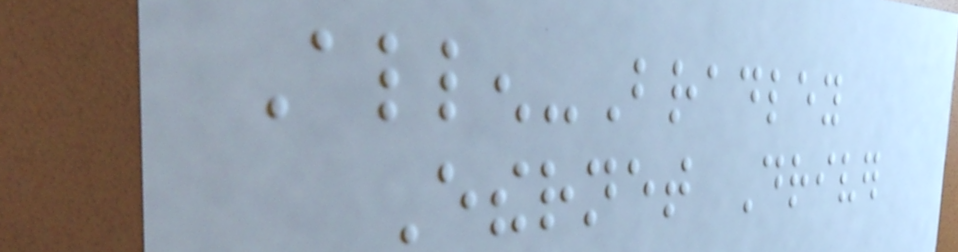Allen-Bradley
Ethernet Driver
